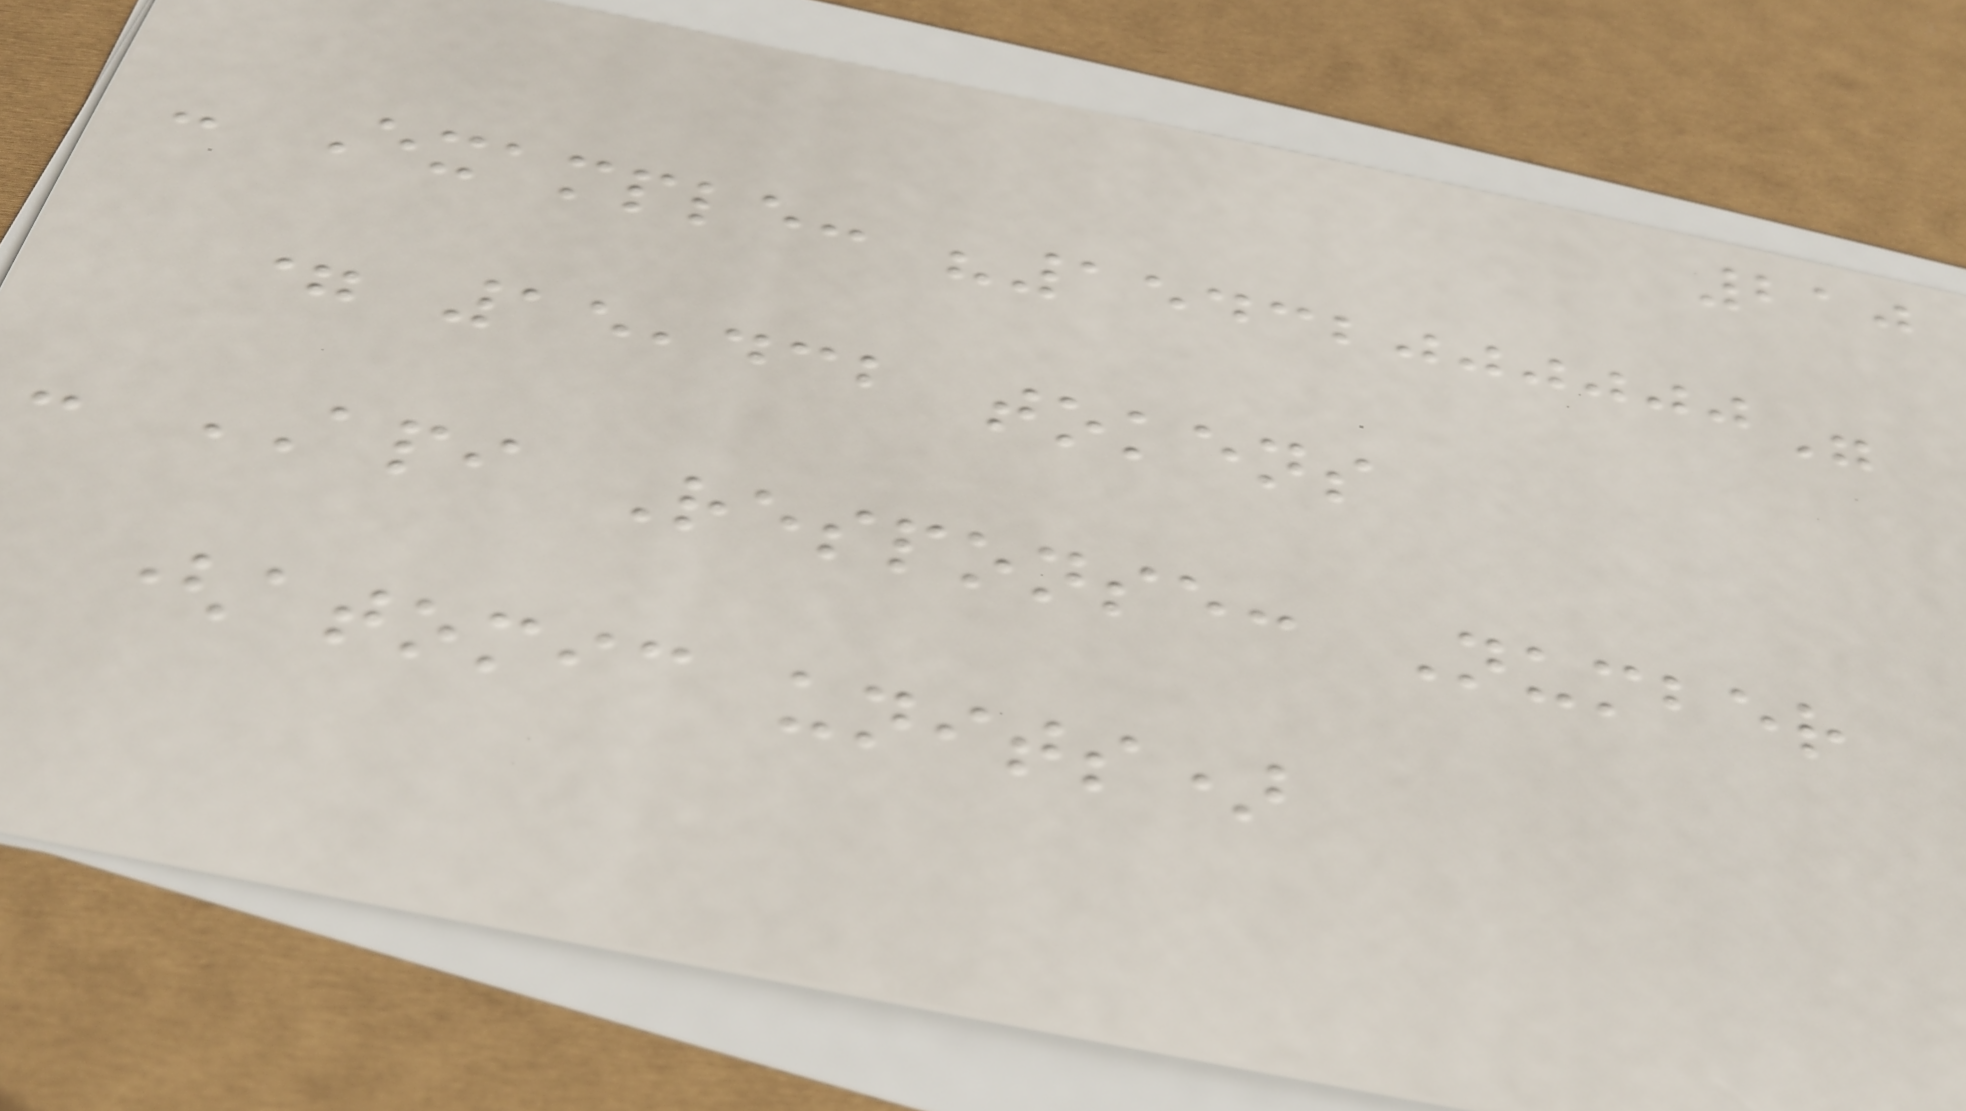210
- Example: "15432000000"
= 15,432 tokens
- API Response: Number
(atomic units)
